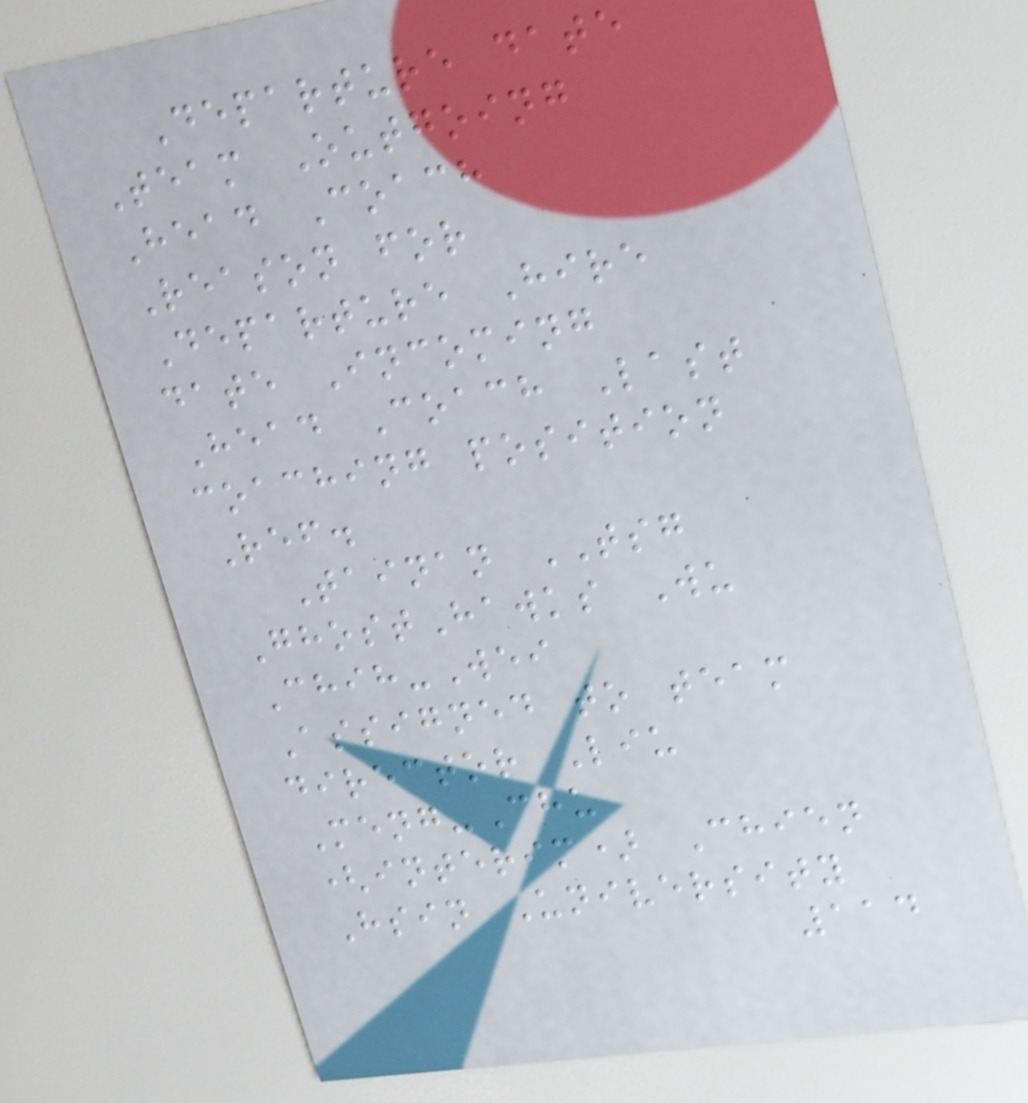Departure date
Team Outgoing
Head Coach
Reason for
Departure Hire
date Incoming
Head Coach Last
coaching position
Ref.
Tainan TSG
GhostHawks Wu
Chih-Wei
Assigned to team
director Liu
Meng-Chu
(interim) Chien
Hsin University
114
